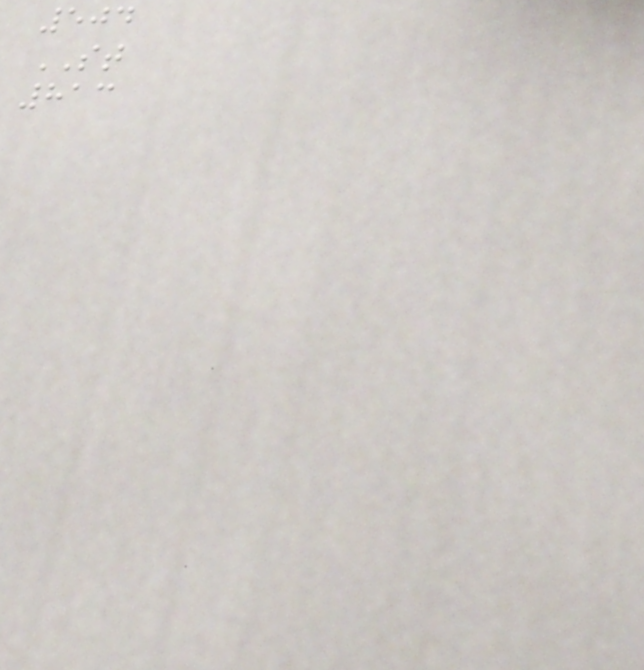504
ST
813
